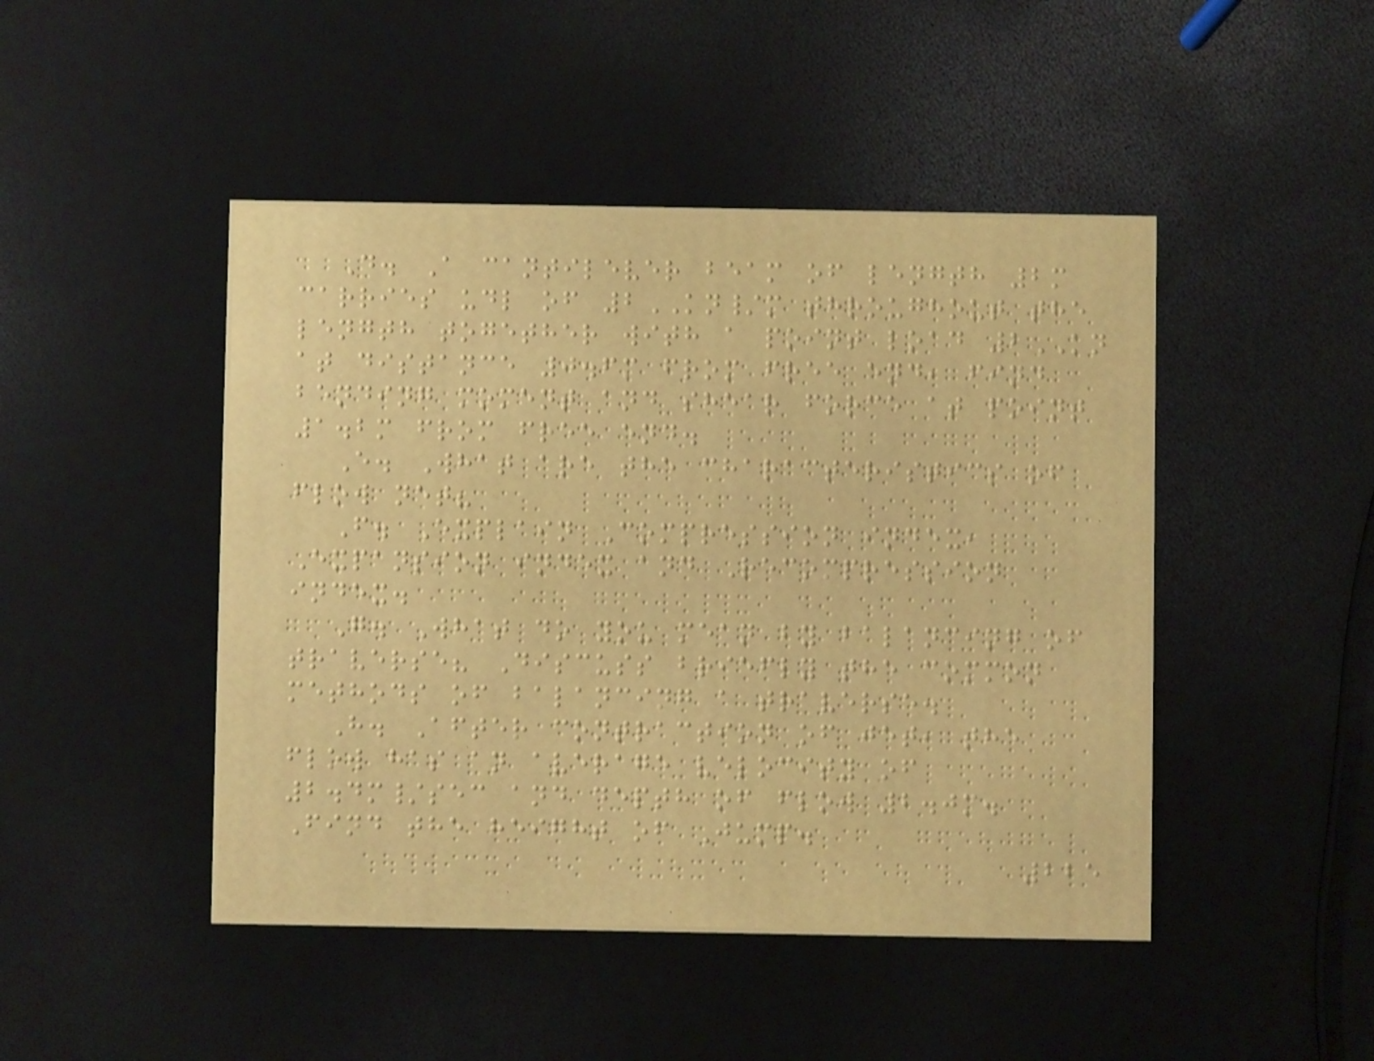D. A cantilever beam of length 2m
carries udl of 2KN/m throughout the
length together with a point load 2KN
at distance 0.6m from free end, find
bending moment and shear force at point
1.2m from free end.
E. What are the characteristics of
flow net?
F. Explain Compression index,
Expansion index and Recompression
index.
G. What do you mean by balancing of
traverse? Discuss briefly the common
methods of balancing a traverse.
H. After contraction of jet, the
flow has an average velocity of
2.4m/sec and depth of flow 2.0m.
Find the height of Jump.
225
